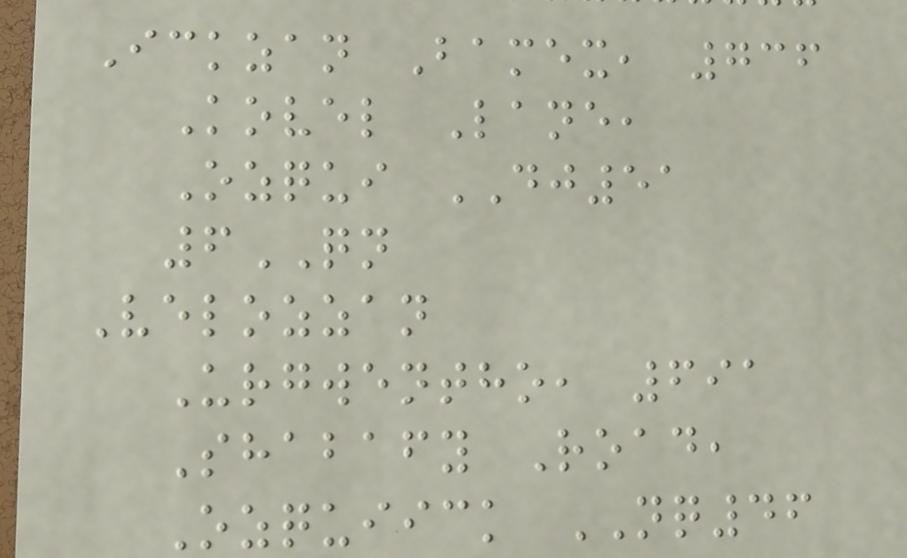Ickzan Bamex, 736
Kovel Lane,
Ozqui DJ51
6QN
Velozzan
Urgwentho, 691
Shabafy Road,
Ozquiick NQ46
